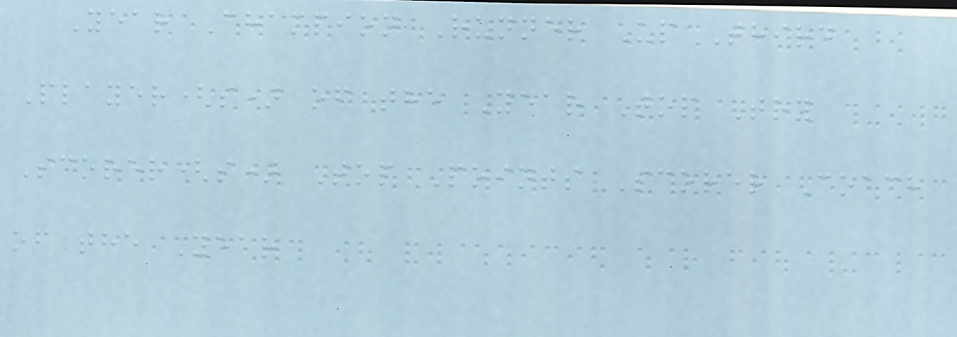Year Champion Runner Up Third
Player(s) of the Year Top Try
Scorer(s) Top Points Scorer Coach
of the Year
